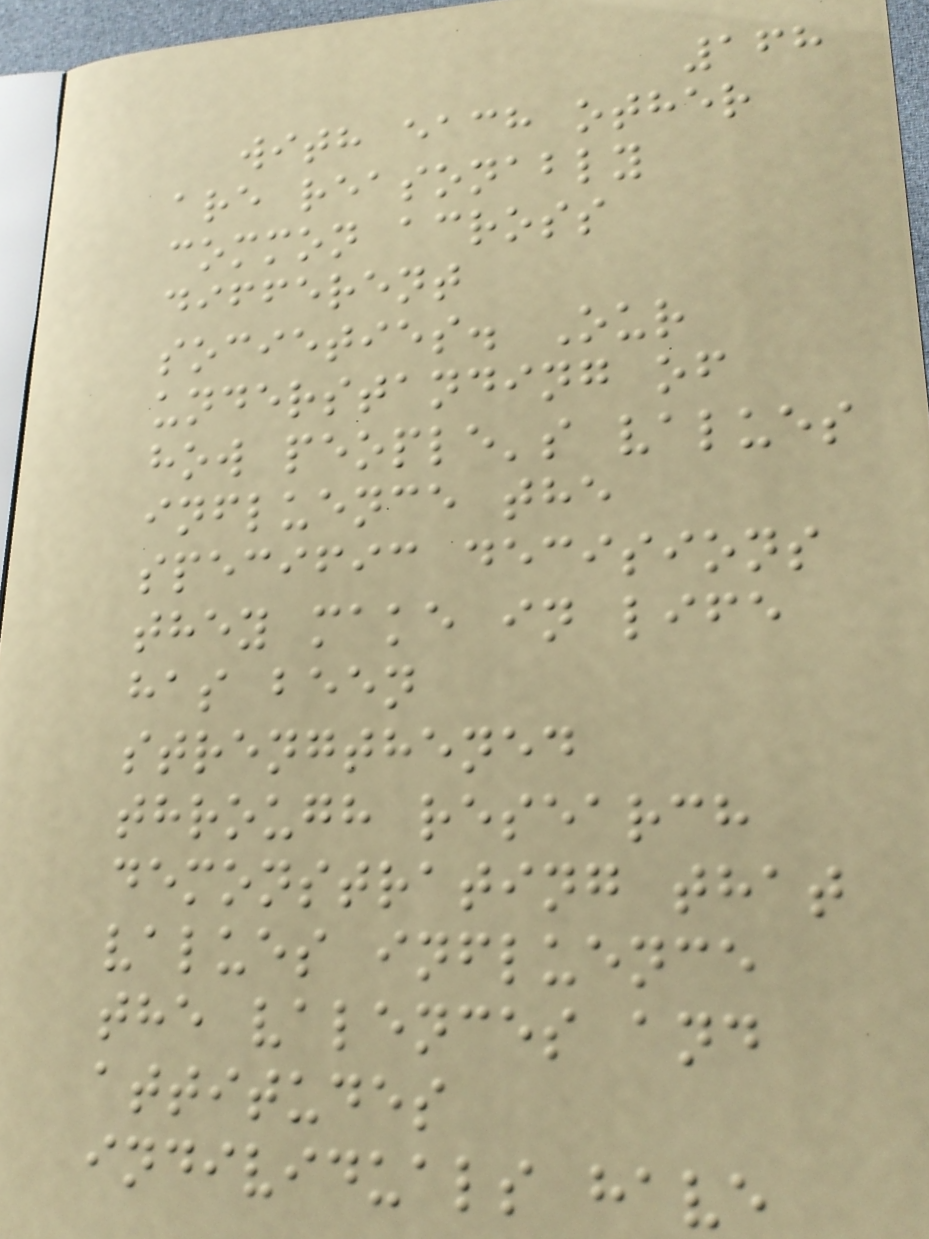168
with each other
are reasonably
common across
different
societies. Our
understanding of
how people's values
influence the
specific decisions
they make in life
has been
strengthened
through research
demonstrating that
values influence
the valences and
attitudes
individuals have
